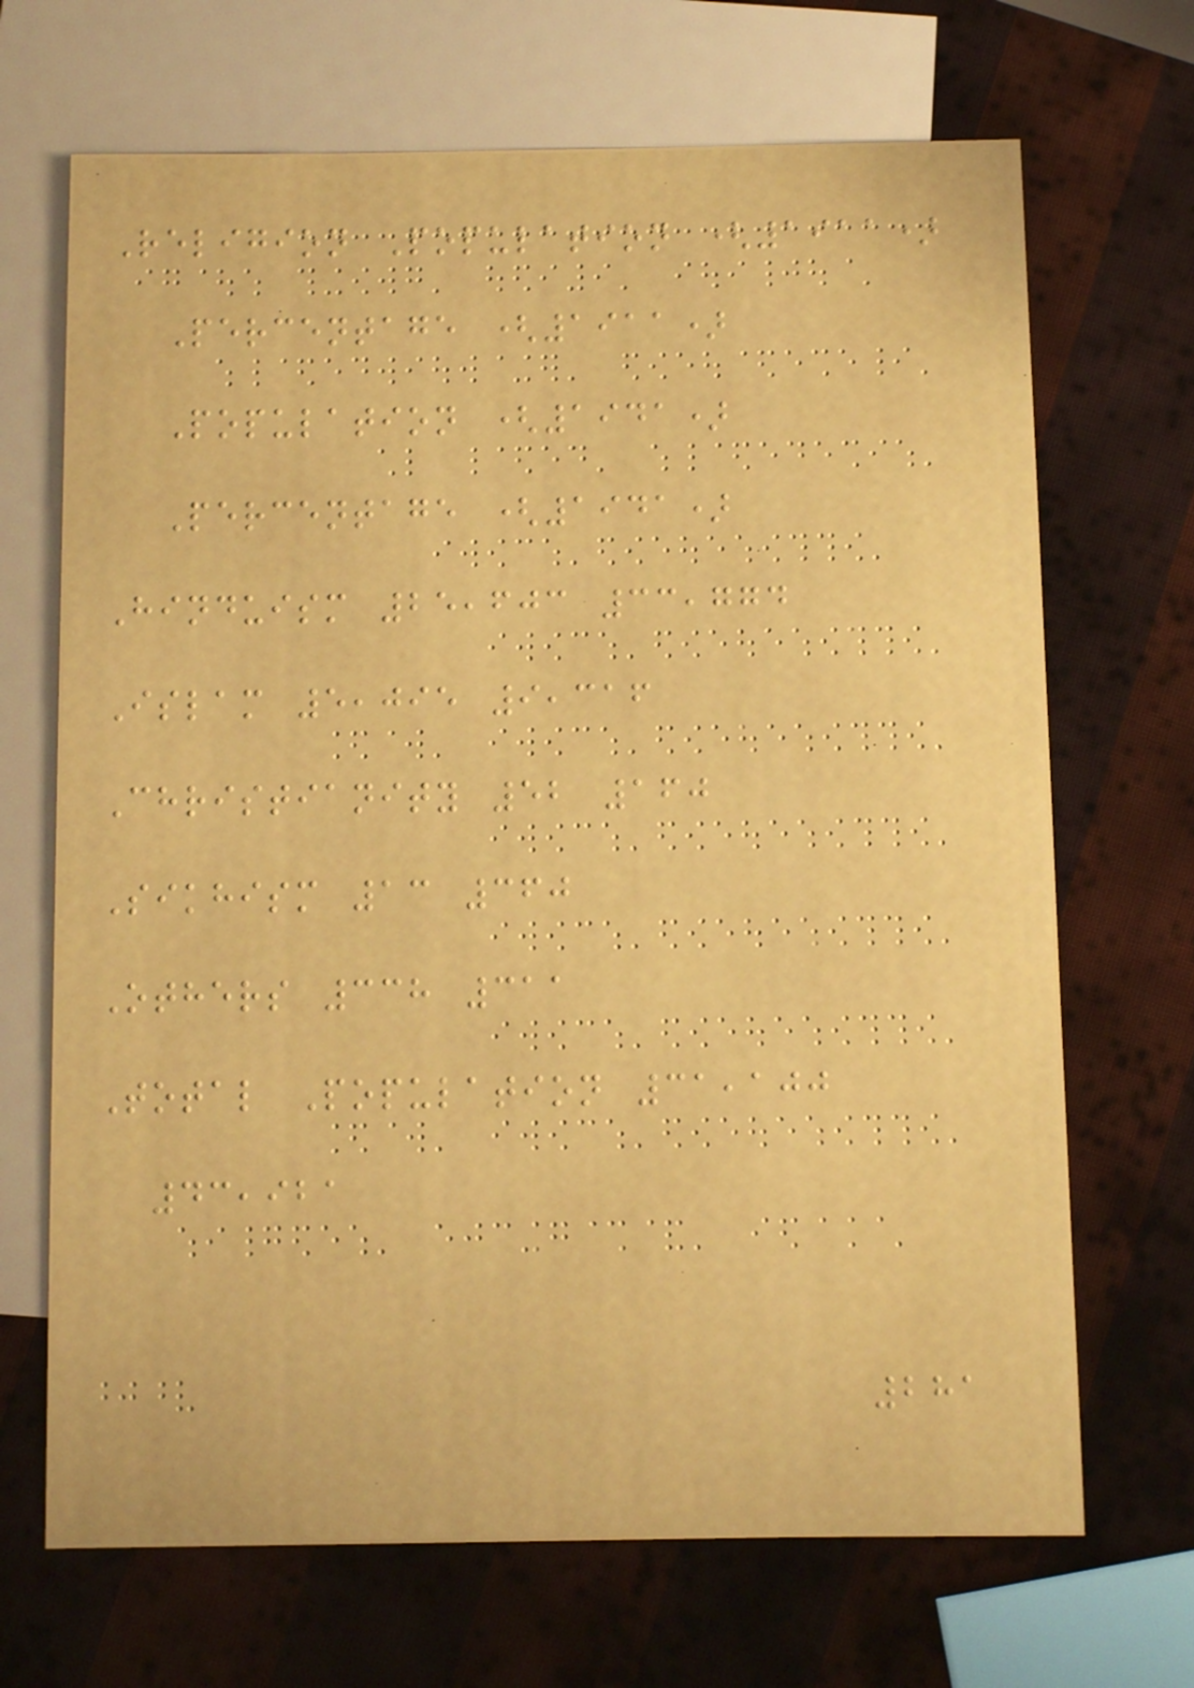Religion Population (1911)
Percentage (1911)
Population (1941)
Percentage (1941)
Hinduism 25,603 33,774
Islam 5,095 9,316
Christianity 52 160
Sikhism 13 360
Others 338 311
Total Population 31,100
43,921
281
